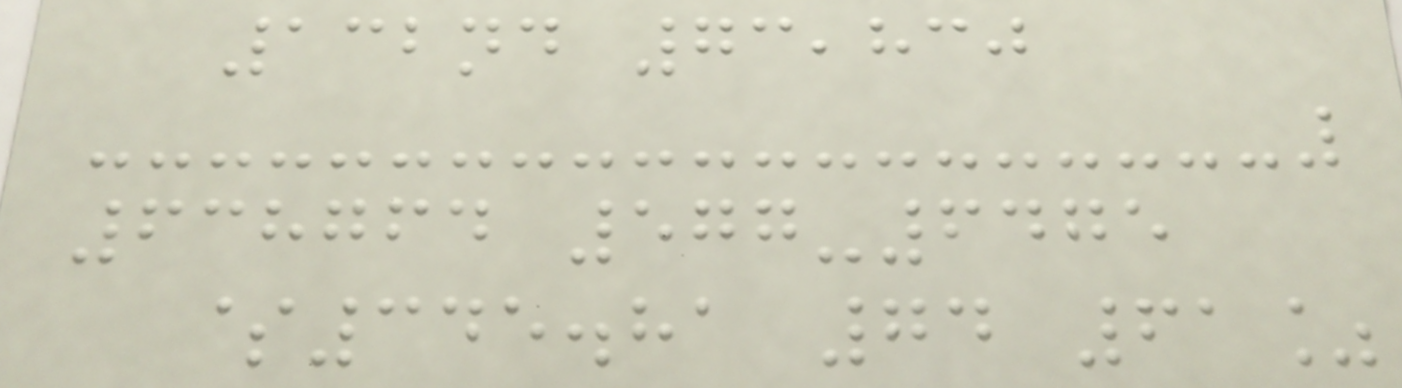132nd 73,830
638764 577-6475
$345.81 74 61%
